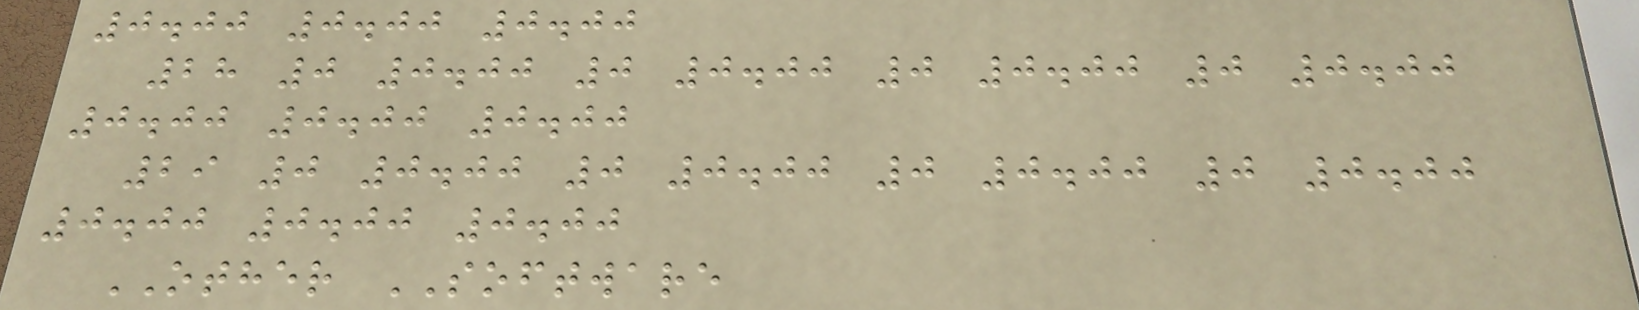0.00 0.00 0.00
28 0 0.00 0 0.00 0 0.00 0 0.00
0.00 0.00 0.00
29 0 0.00 0 0.00 0 0.00 0 0.00
0.00 0.00 0.00
OTHER SOFTWARE
